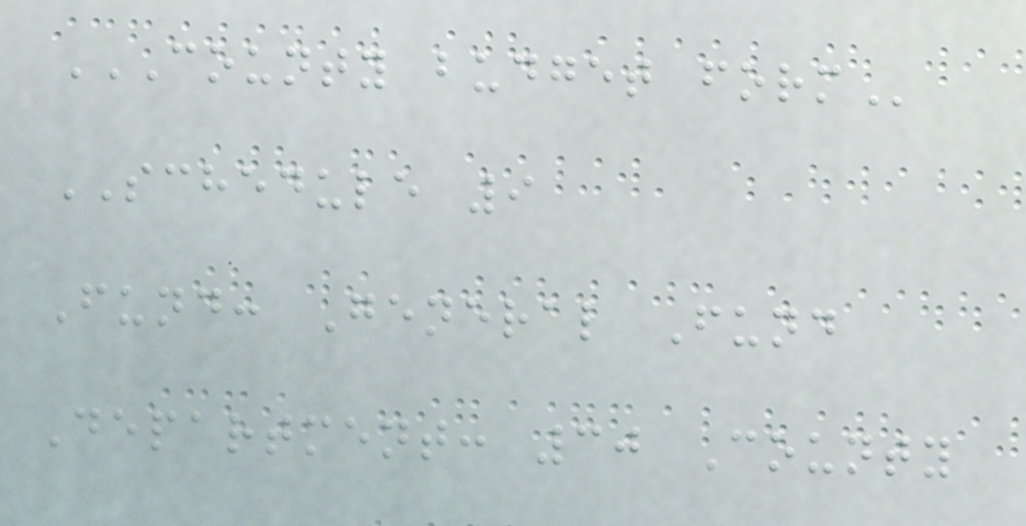COUNTY BUDGET FORM
SCHEDULE 9
Fund: General Fund
Department: 30 County
